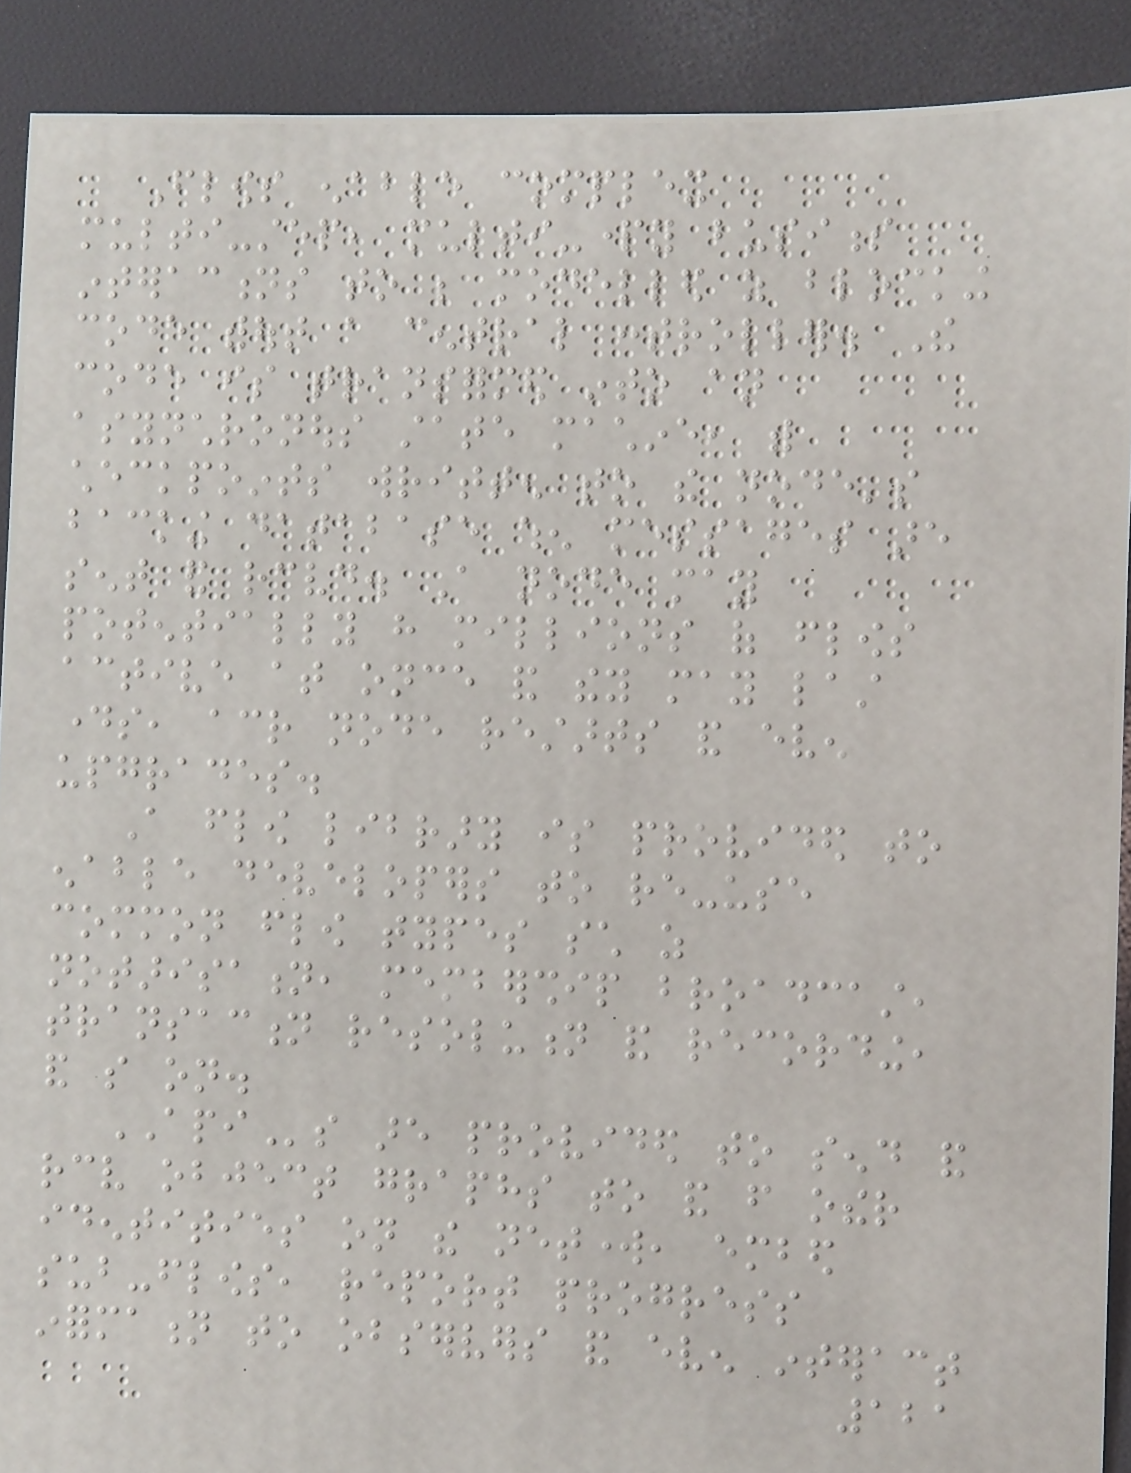Flows enable complex
multi-step, multi-party business
interactions to be modelled as blocking
code without a central controller. The
code is transformed into an
asynchronous state machine, with
checkpoints written to the node's
backing database when messages are
sent and received. A node may
potentially have millions of flows
active at once and they may last
days, across node restarts and even
upgrades.
A flow library is provided to
enable developers to re-use
common flow types such as
notarisation, membership broadcast,
transaction resolution and recording,
and so on.
APIs are provided to send and
receive object graphs to and from other
identities on the network, embed
sub-flows, report progress
information to observers and even interact
121
